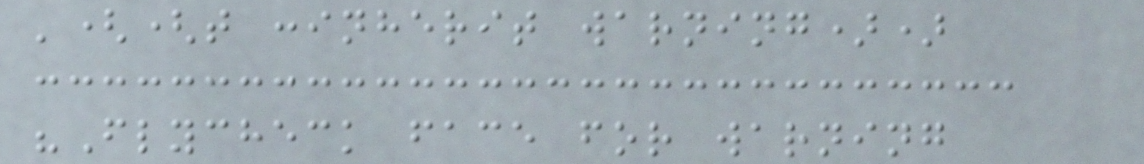'((t :inherit warning))
"Flycheck face for warning
